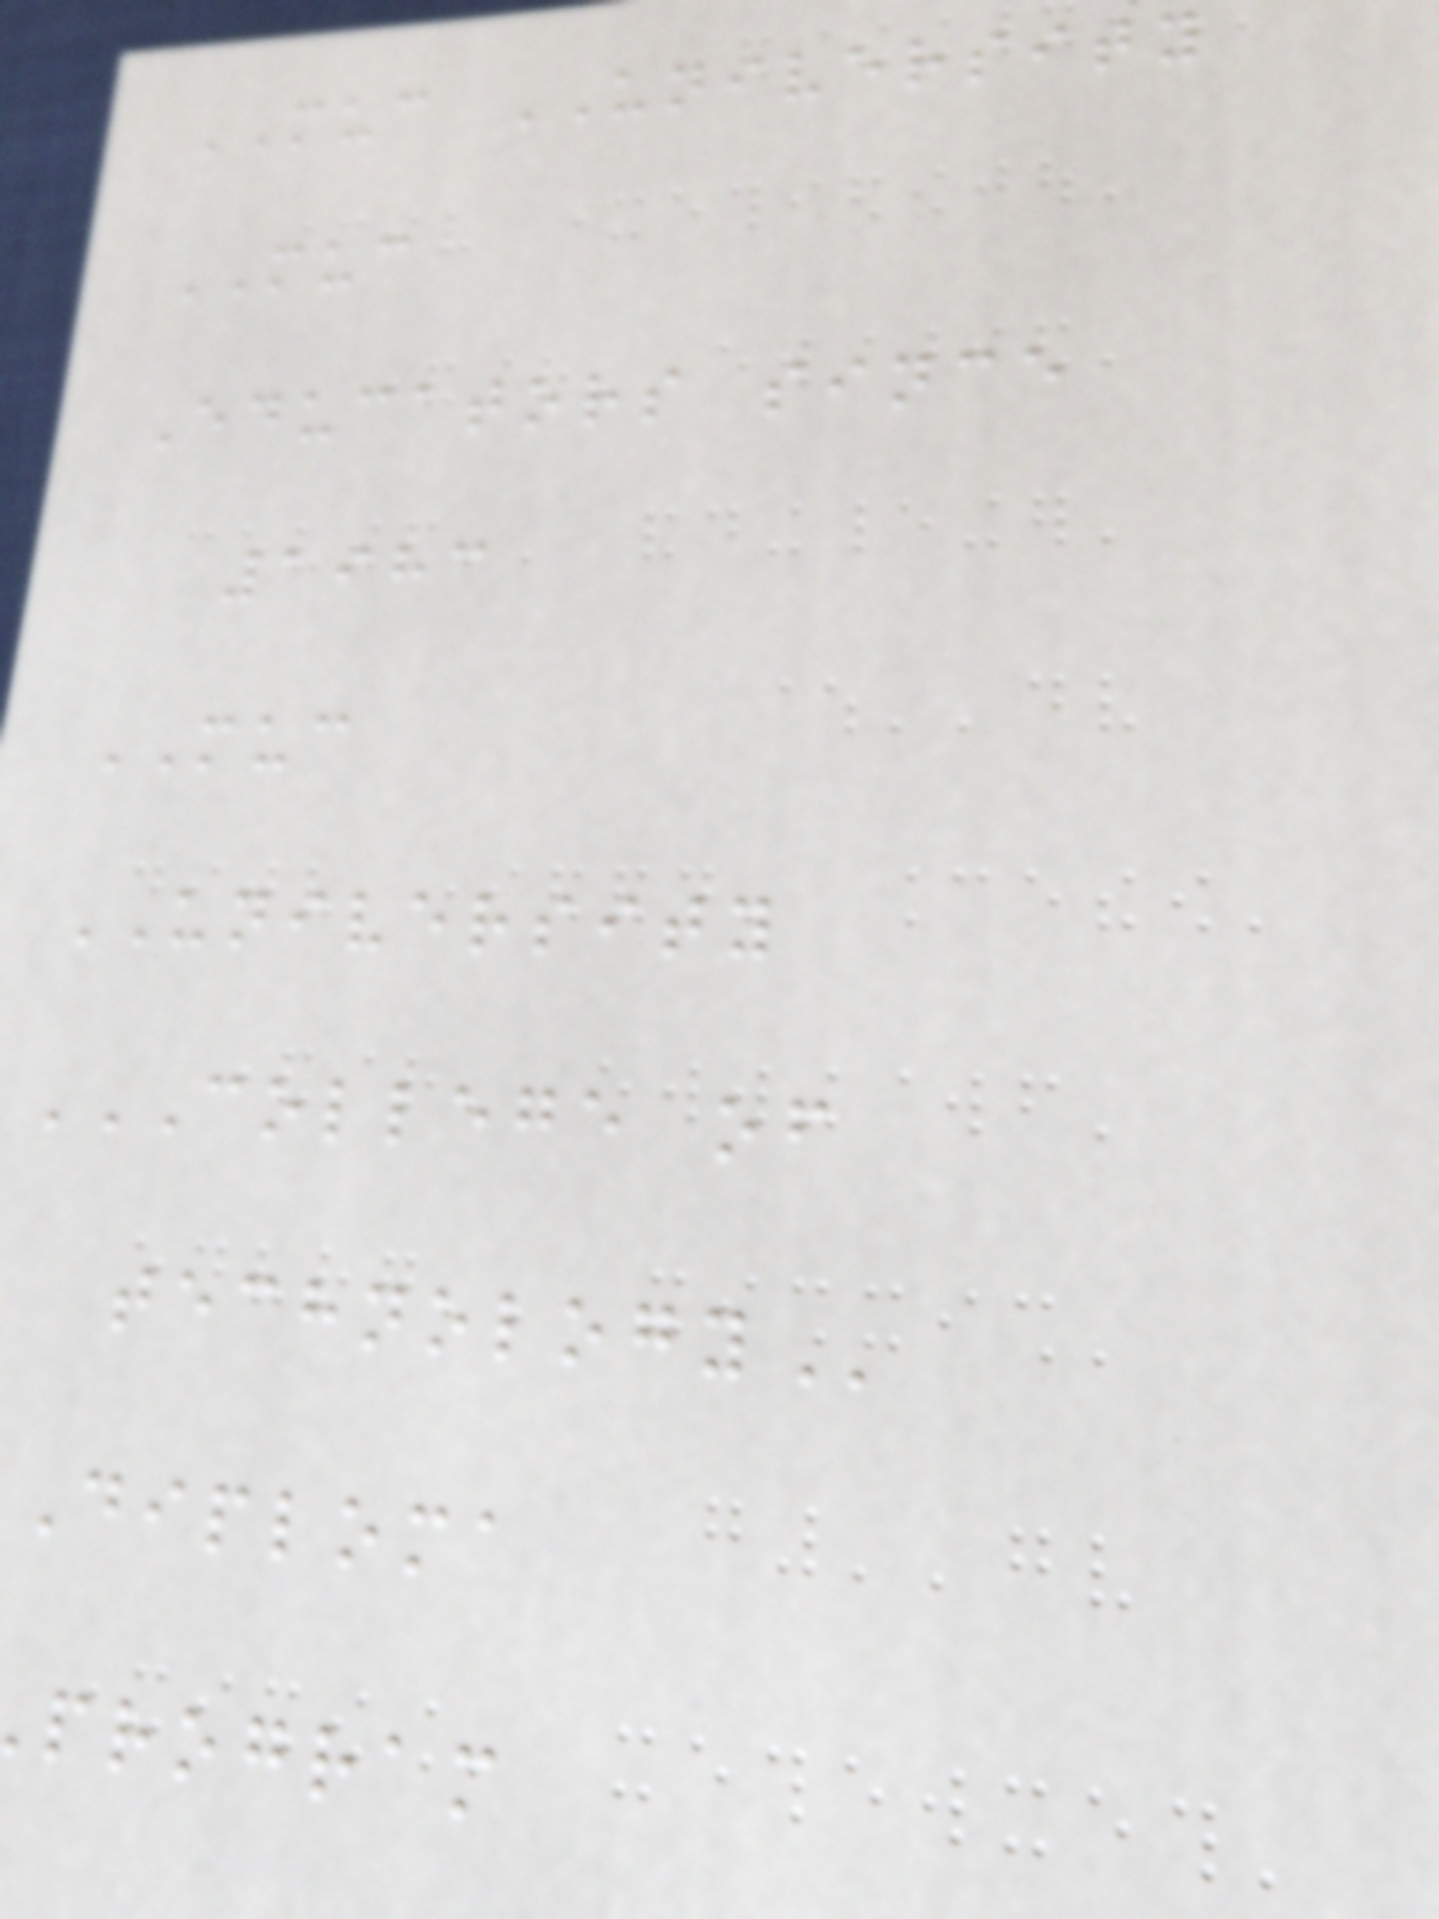MUC UNIVERSITY
MUC
Educators since
1983
MUC
UNIVERSITY
COLLEGE OF
diploma
program
